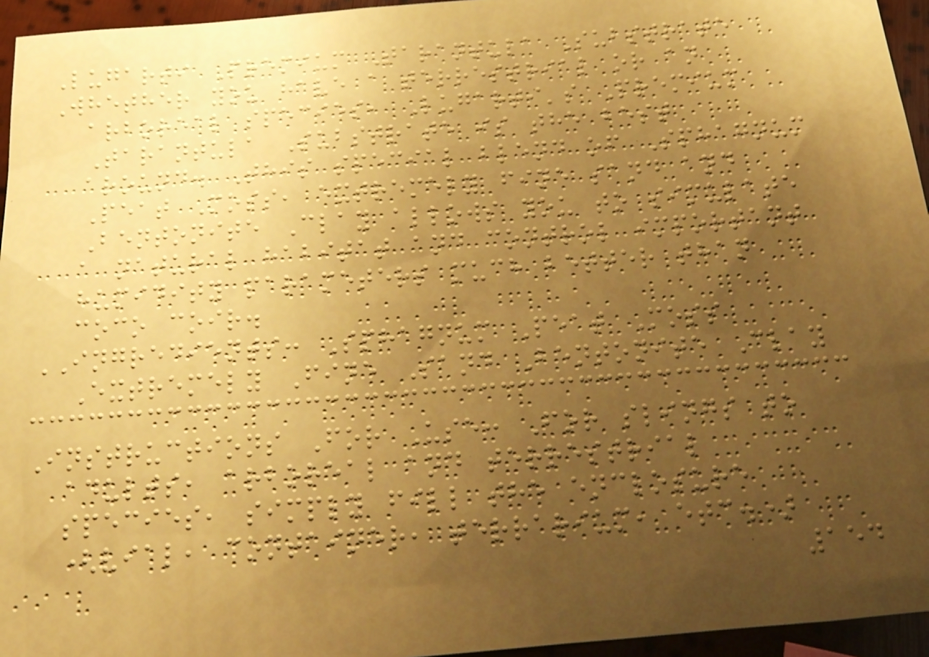Lugarti Premium Tarantula Substrate
Whether you have a terrestrial or an
arboreal species, Lugarti's Premium
Tarantula Substrate is the best
around. This special blend of Sphagnum
Peat Moss, extremely fine sand and
Bentonite Clay allows you to simulate
a natural habitat and control important
humidity parameters much better than
coco coir.
INGREDIENTS: Sphagnum Peat Moss
Extremely Fine Sand Bentonite Clay
Instructions For Use: For slings to
adults, arboreal and terrestrial
species, simply fill the enclosure
(vial, container, terrarium, etc.)
154
